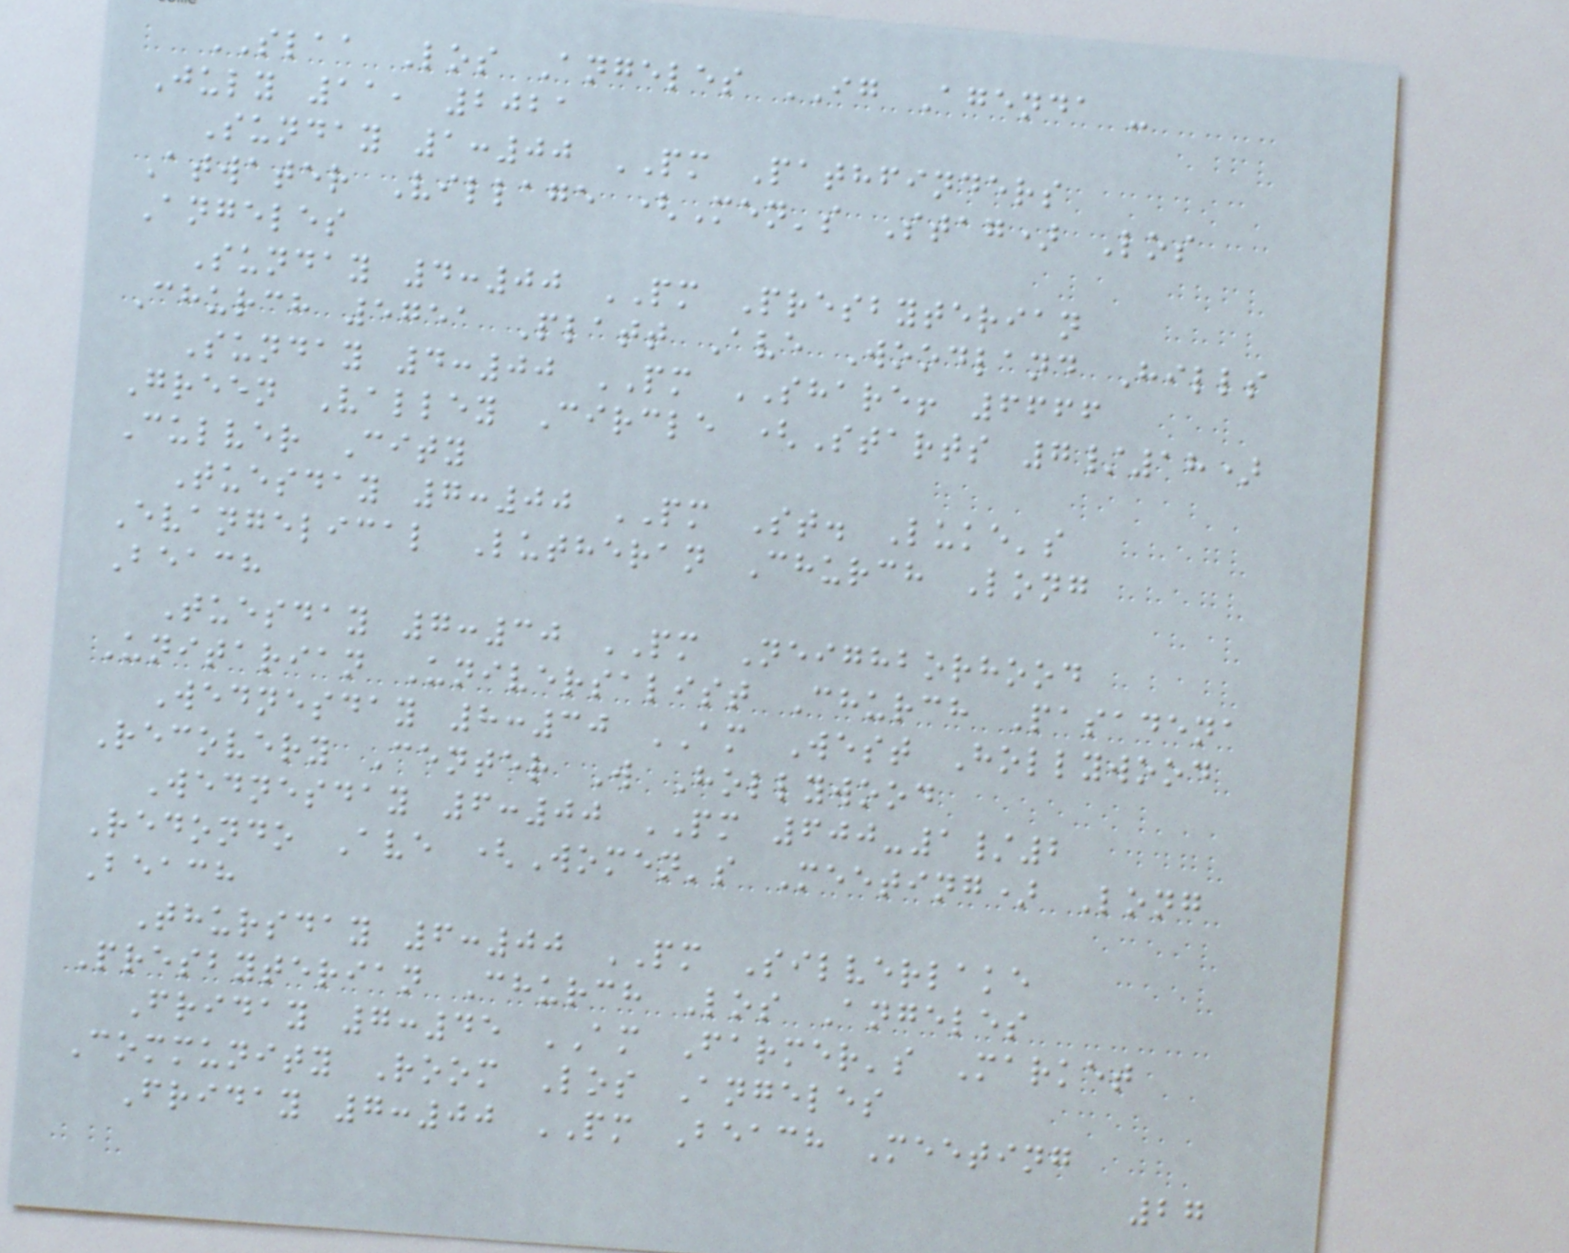SLAA Los Angeles IG Agenda -
July 11, 2021
Sunday 1:00 PM Pathfinders
Atwater Village (Men's Stag) Los
Angeles
Sunday 4:00 PM Presbyterian
Church 5751 Platt Ave Woodland Hills
Sunday 4:00 PM SHARE! 6666
Green Valley Circle (Starts 7/18)
Culver City
Tuesday 7:00 PM St. Luke's
Evangelical Lutheran Church Long
Beach
Tuesday 7:30 PM Neighborhood
Unitarian Universalist Church Pasadena
Wednesday 8:30 AM West Hollywood
Recovery Center W Hollywood
Wednesday 6:00 PM 600-1/2
Redondo Ave (Women's Meeting) Long
Beach
Thursday 6:00 PM Silverlake
Presbyterian Church Los Angeles
Friday 7:45 AM Farmer's Market
Community Room Los Angeles
Friday 7:00 PM Beach Meeting
27
